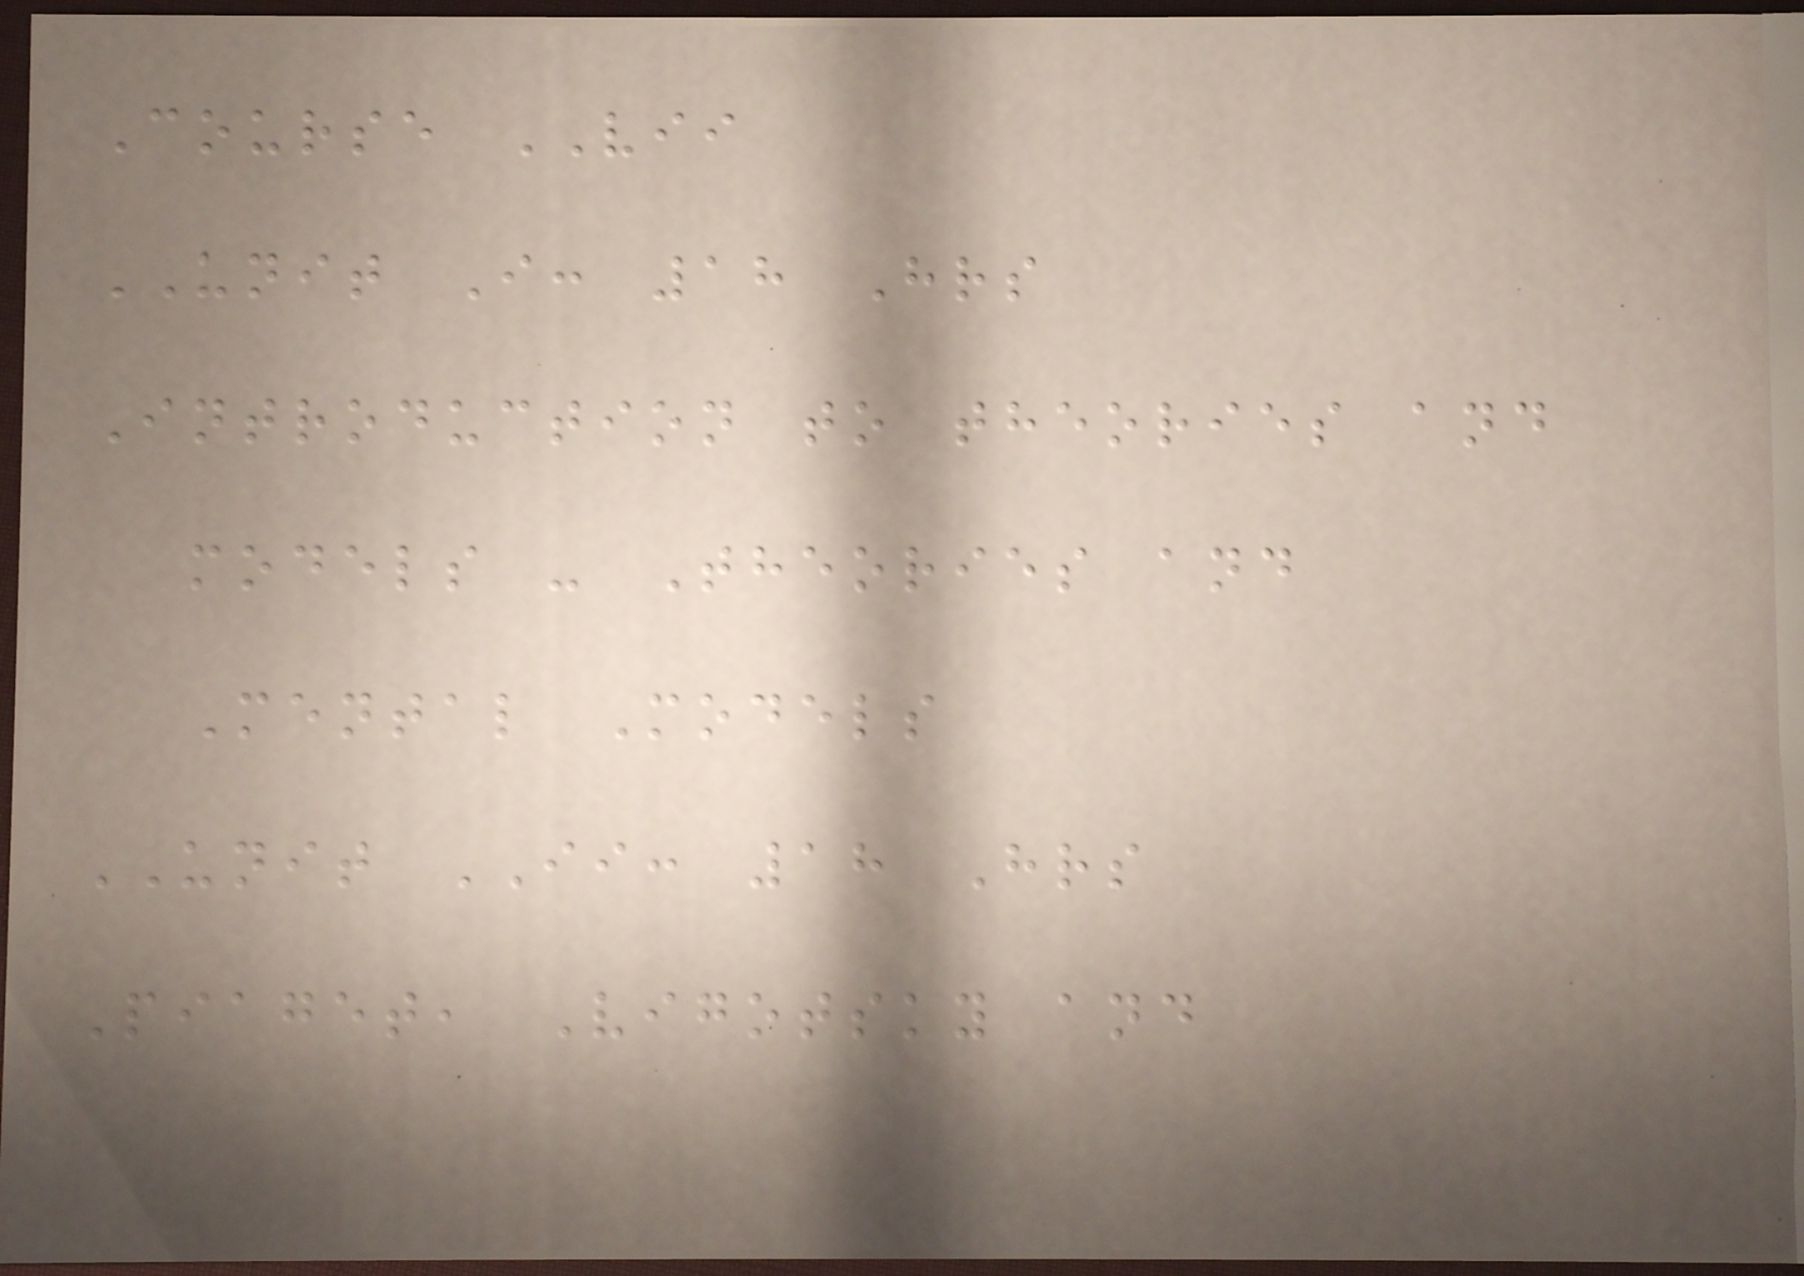Course VII
UNIT I: 18 Hrs
Introduction to theories and
models - Theories and
Mental Models
UNIT II: 18 Hrs
Piaget, Vigotsky and
